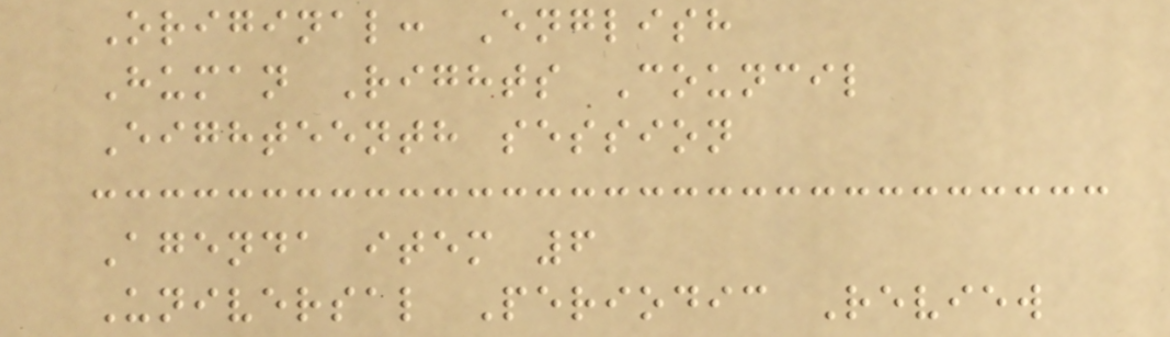Original: English
Human Rights Council
Eighteenth session
Agenda item 6
Universal Periodic Review
